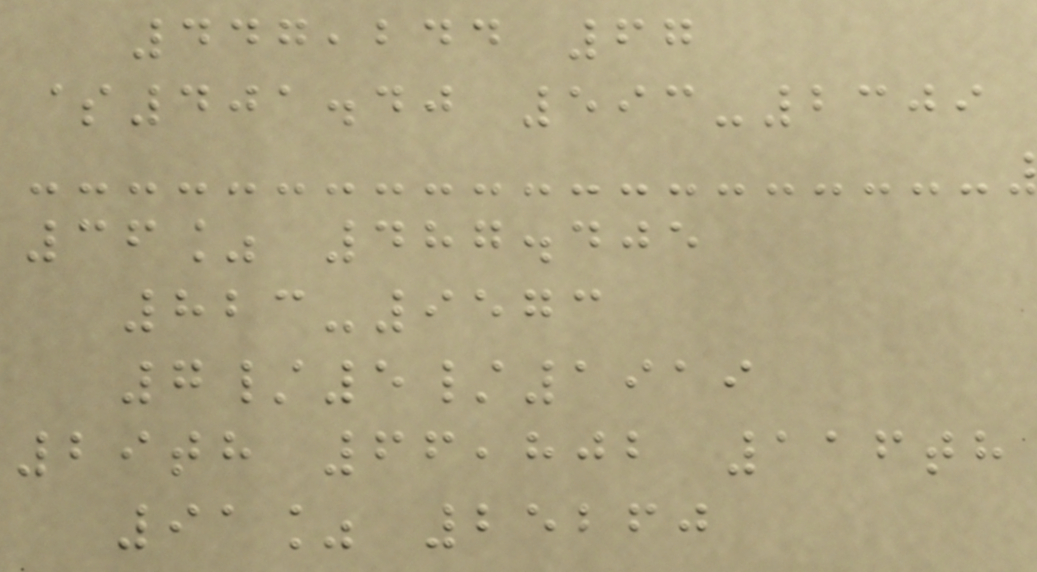447,244 67
$401.40 593-2309
36% 487.405
823-9573
7/5/1919
29th 66,802 116th
91% 25260
